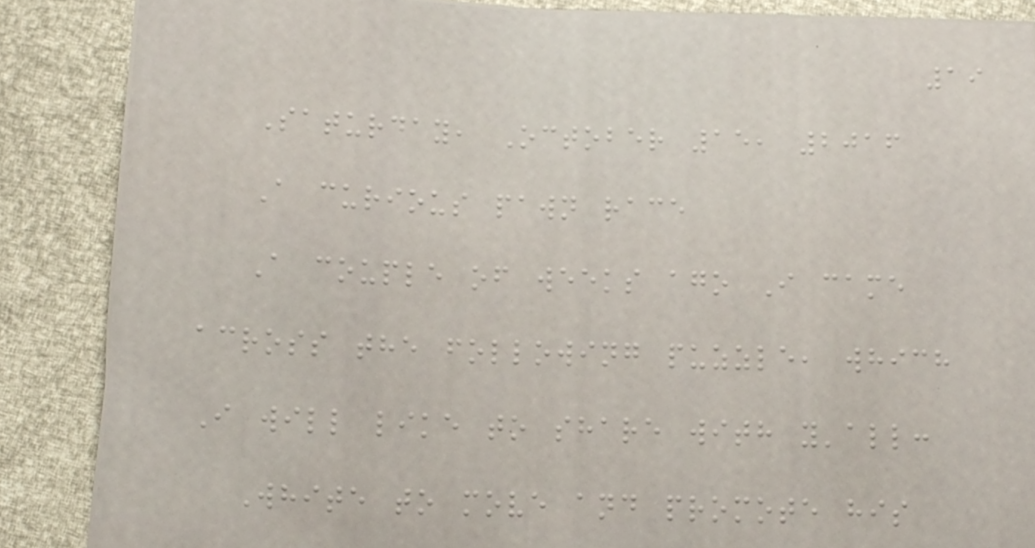19
Saturday, October 15, 2016
A curious pawn race
A couple of weeks ago I came
across the following puzzle, which
I will like to share with y'all:
White to move and promote his
